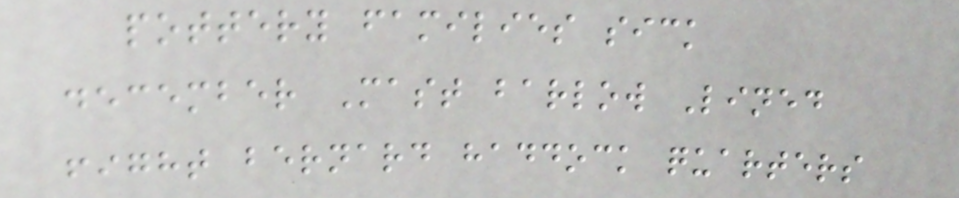pottery families sick
december Mast barlow Lined
fight bernard haddock quarters
